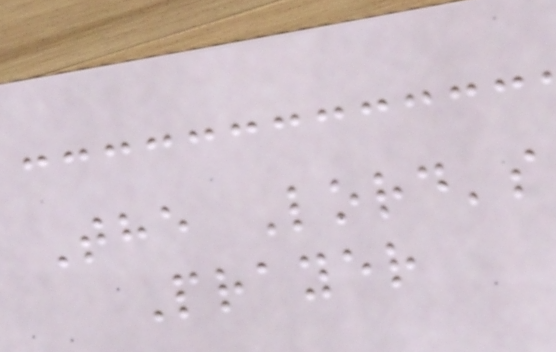The Lord's
Prayer
